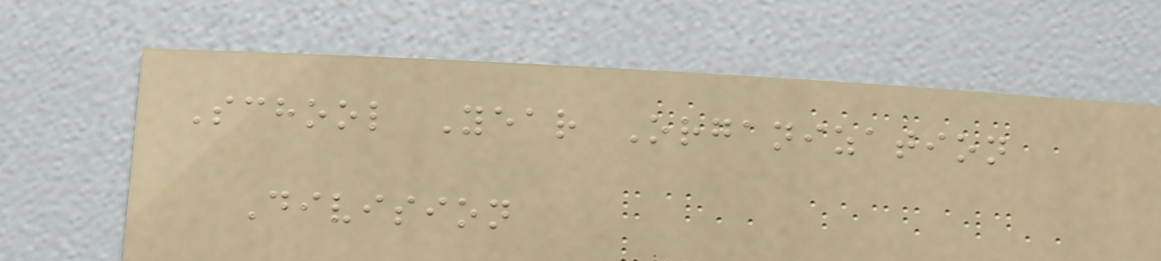School Year Organization
Division
